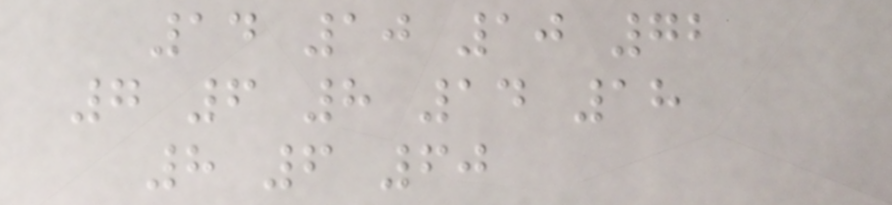14 10 10 72
7 6 8 14 18
8 6 60
